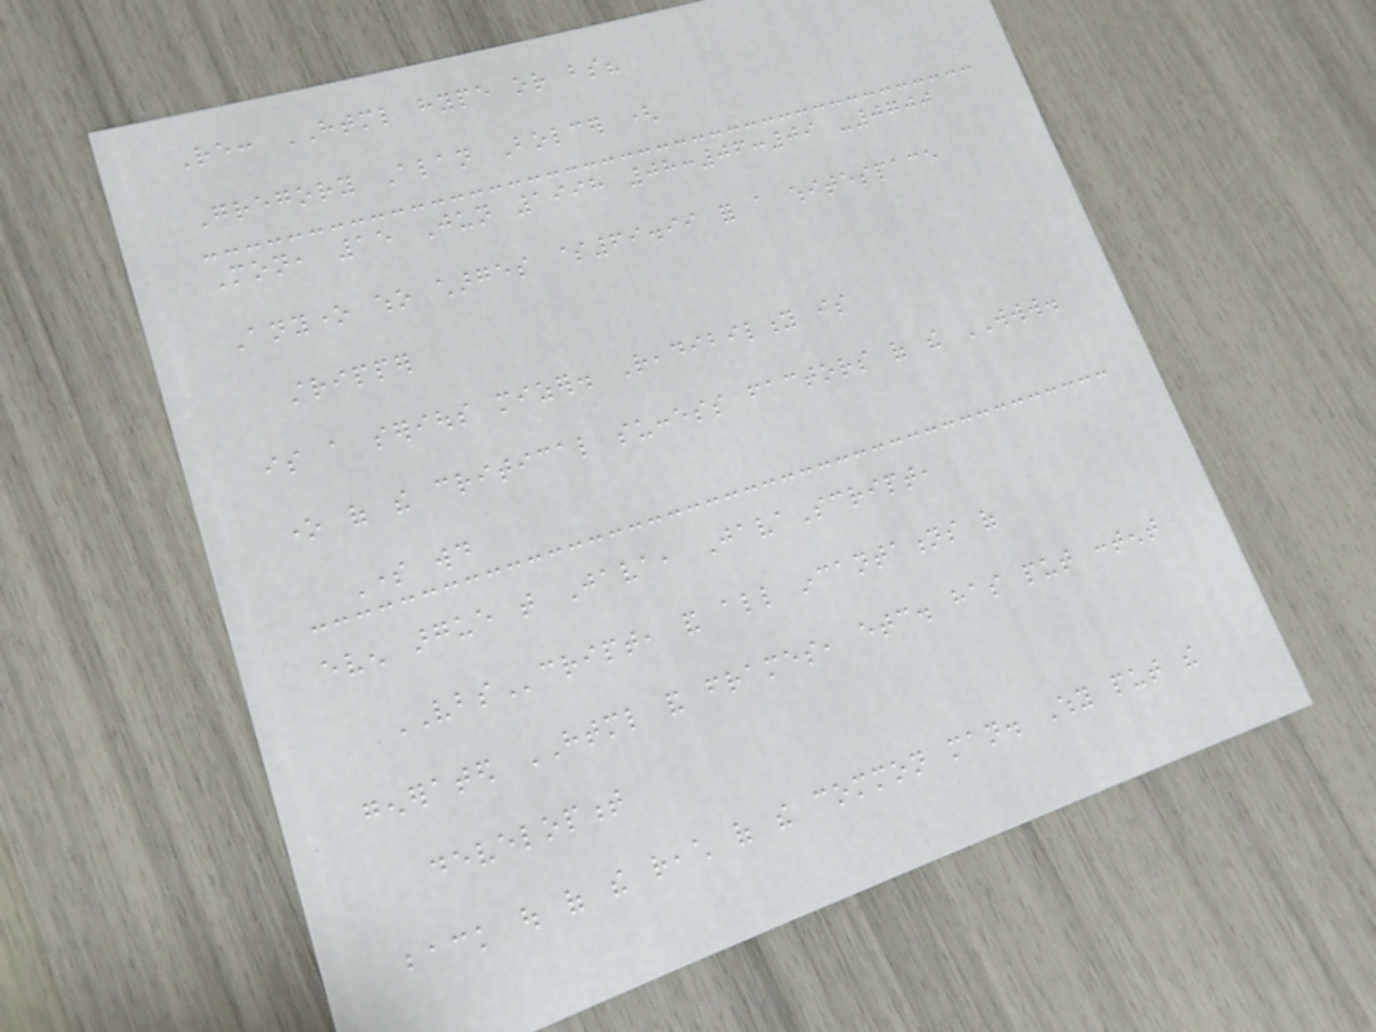Re: HTML hype or bs?
Gregory Alan Bolcer (
Mon, 15 Jun 1998 08:06:09 -0700
Anyone who charges $69.99 for a whitespace
stripper
is a serious mizer. Readibility is
one of the critical success factors of the WWW.
Some would
even argue that Java, JavaScript,
VBScript, and all incantations of
generated HTML and frames, etc. has put content
development
back out of the reach of the common man. Why put the
